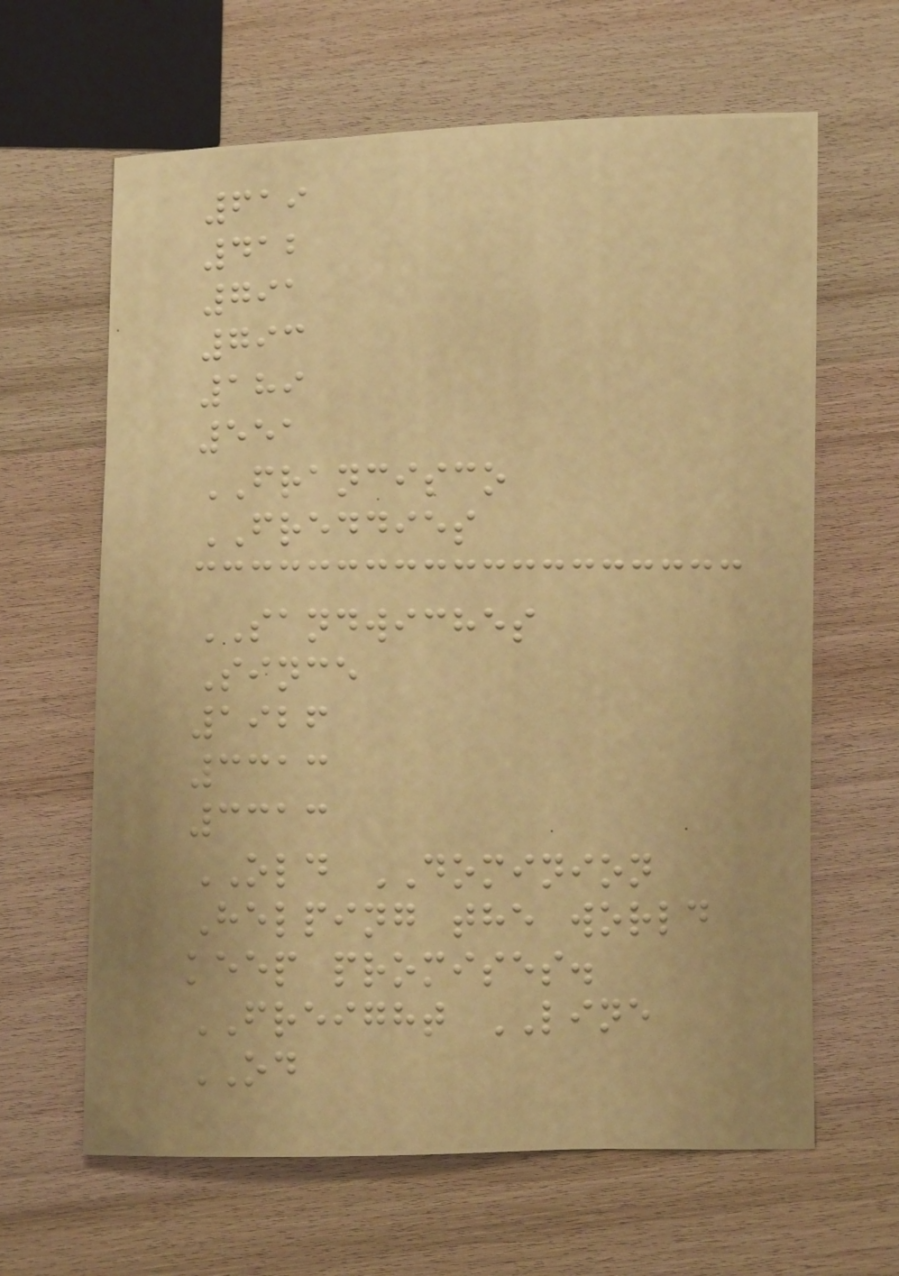619
412
791
793
189
551
FRANCISCO
FREDDIES
SANDWICHES
Since
1926
3313
3313
OLD DOMINION
Helping the world
keep promises.
FREIGHT LINE
OD
